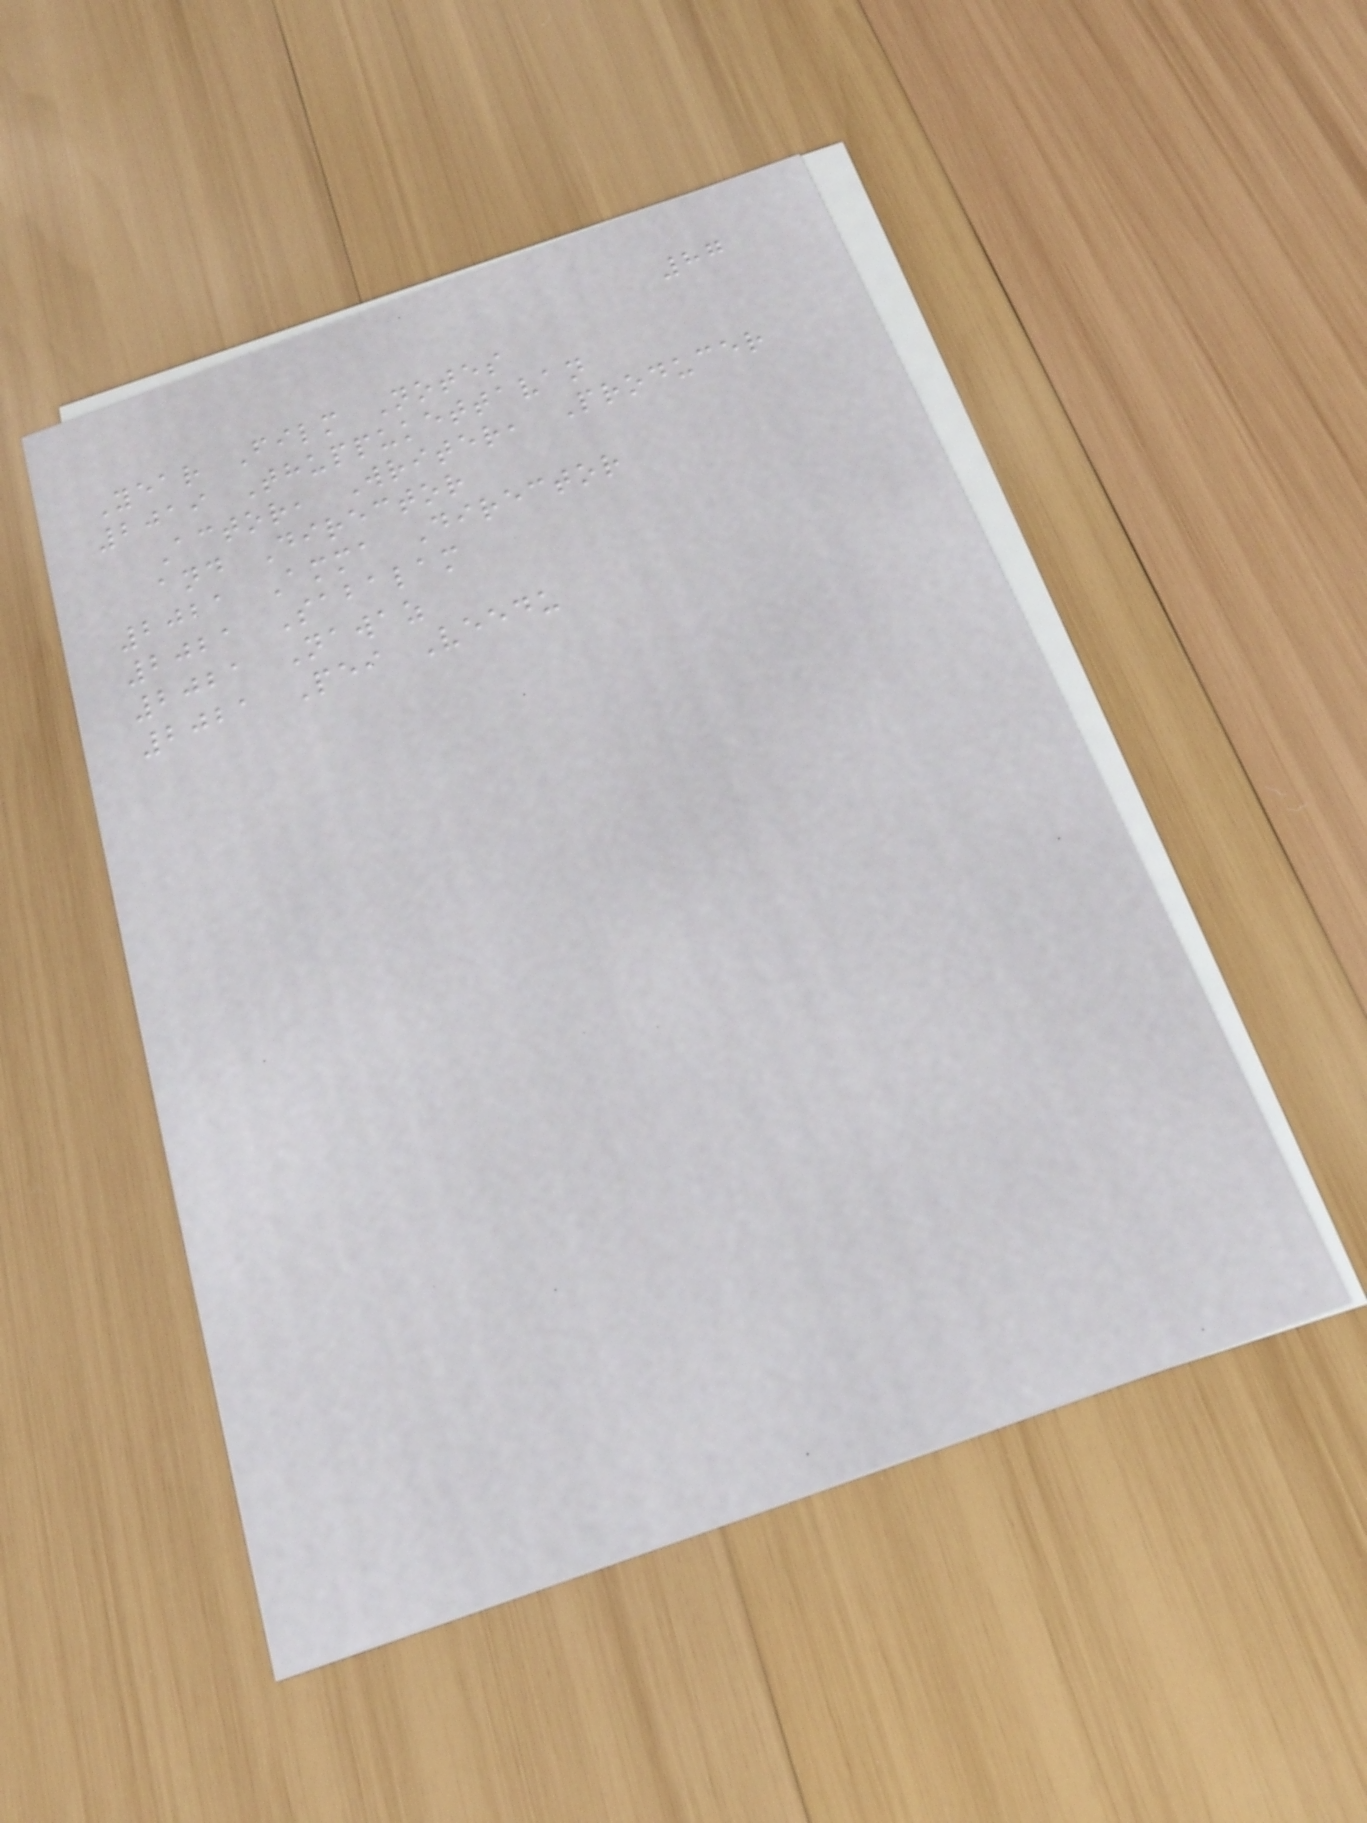87
Year Film Notes
2019 Thuppukettavan
Actor, Writer, Producer
and Director
2021 Amma Director
2021 Sabalam
2021 Nawaz
2021 Pei Veedu
